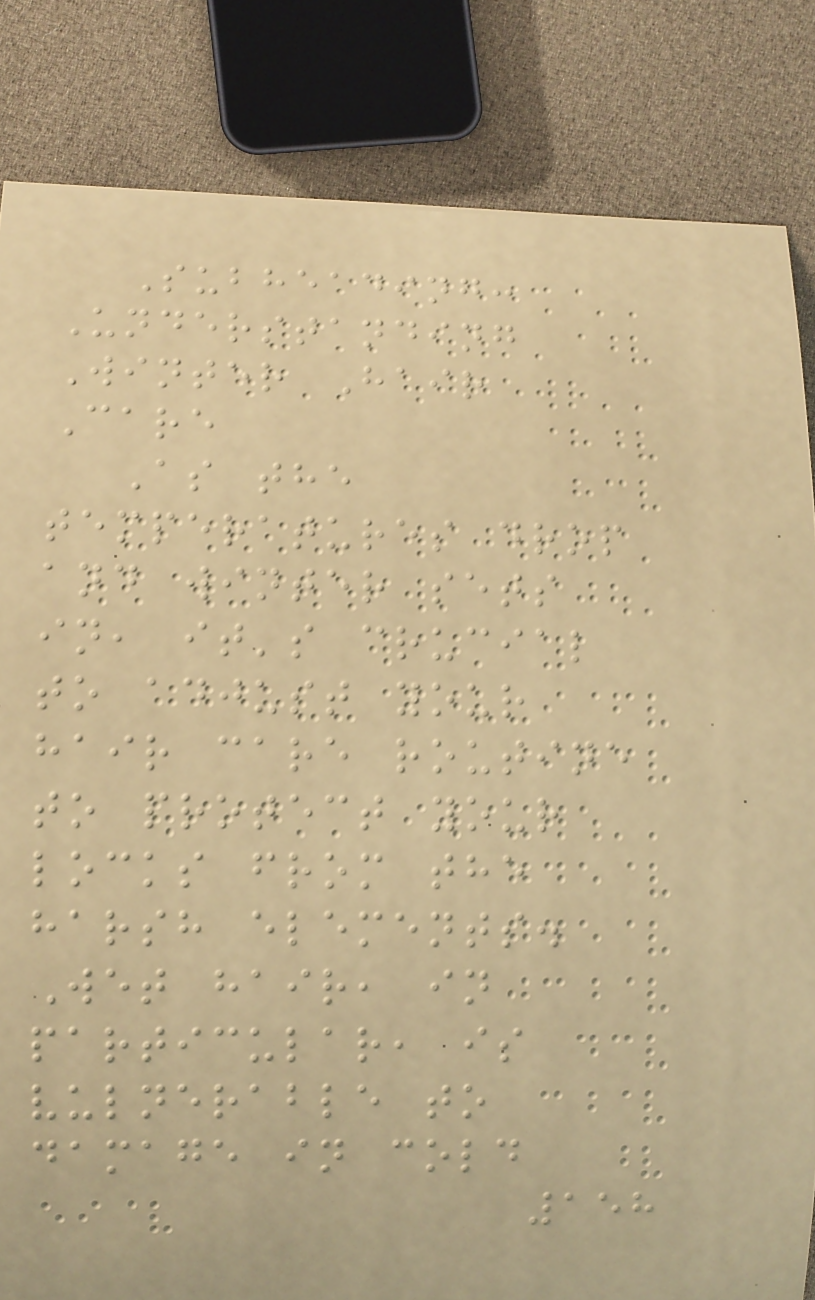Subheading:
Understanding
Winter Hair
Care
As the
temperatures drop
and winter sets
in, it's crucial
to adjust your
hair care routine
to protect your
locks from the
harsh elements.
Wet hair, in
particular, is
vulnerable to
damage in cold
158
